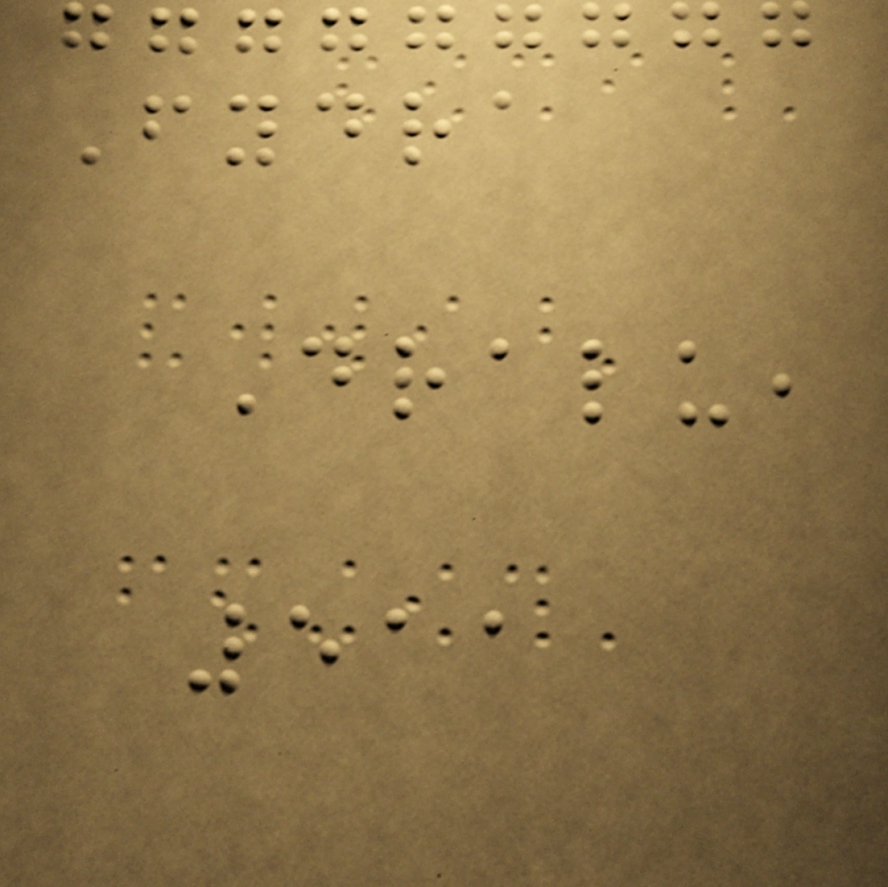Fydra
Dralu,
511
